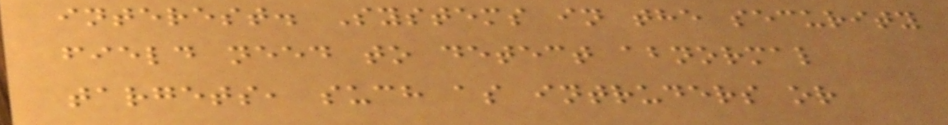interest. Systems in the security
field need to detect abnormal
targets, such as intruders or
